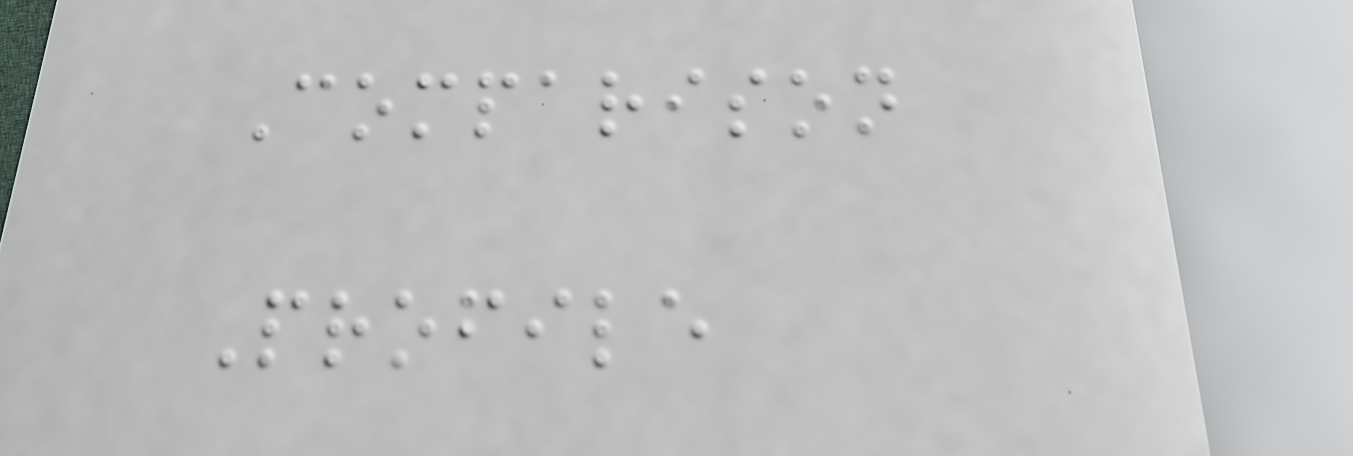Comparison
Profile
